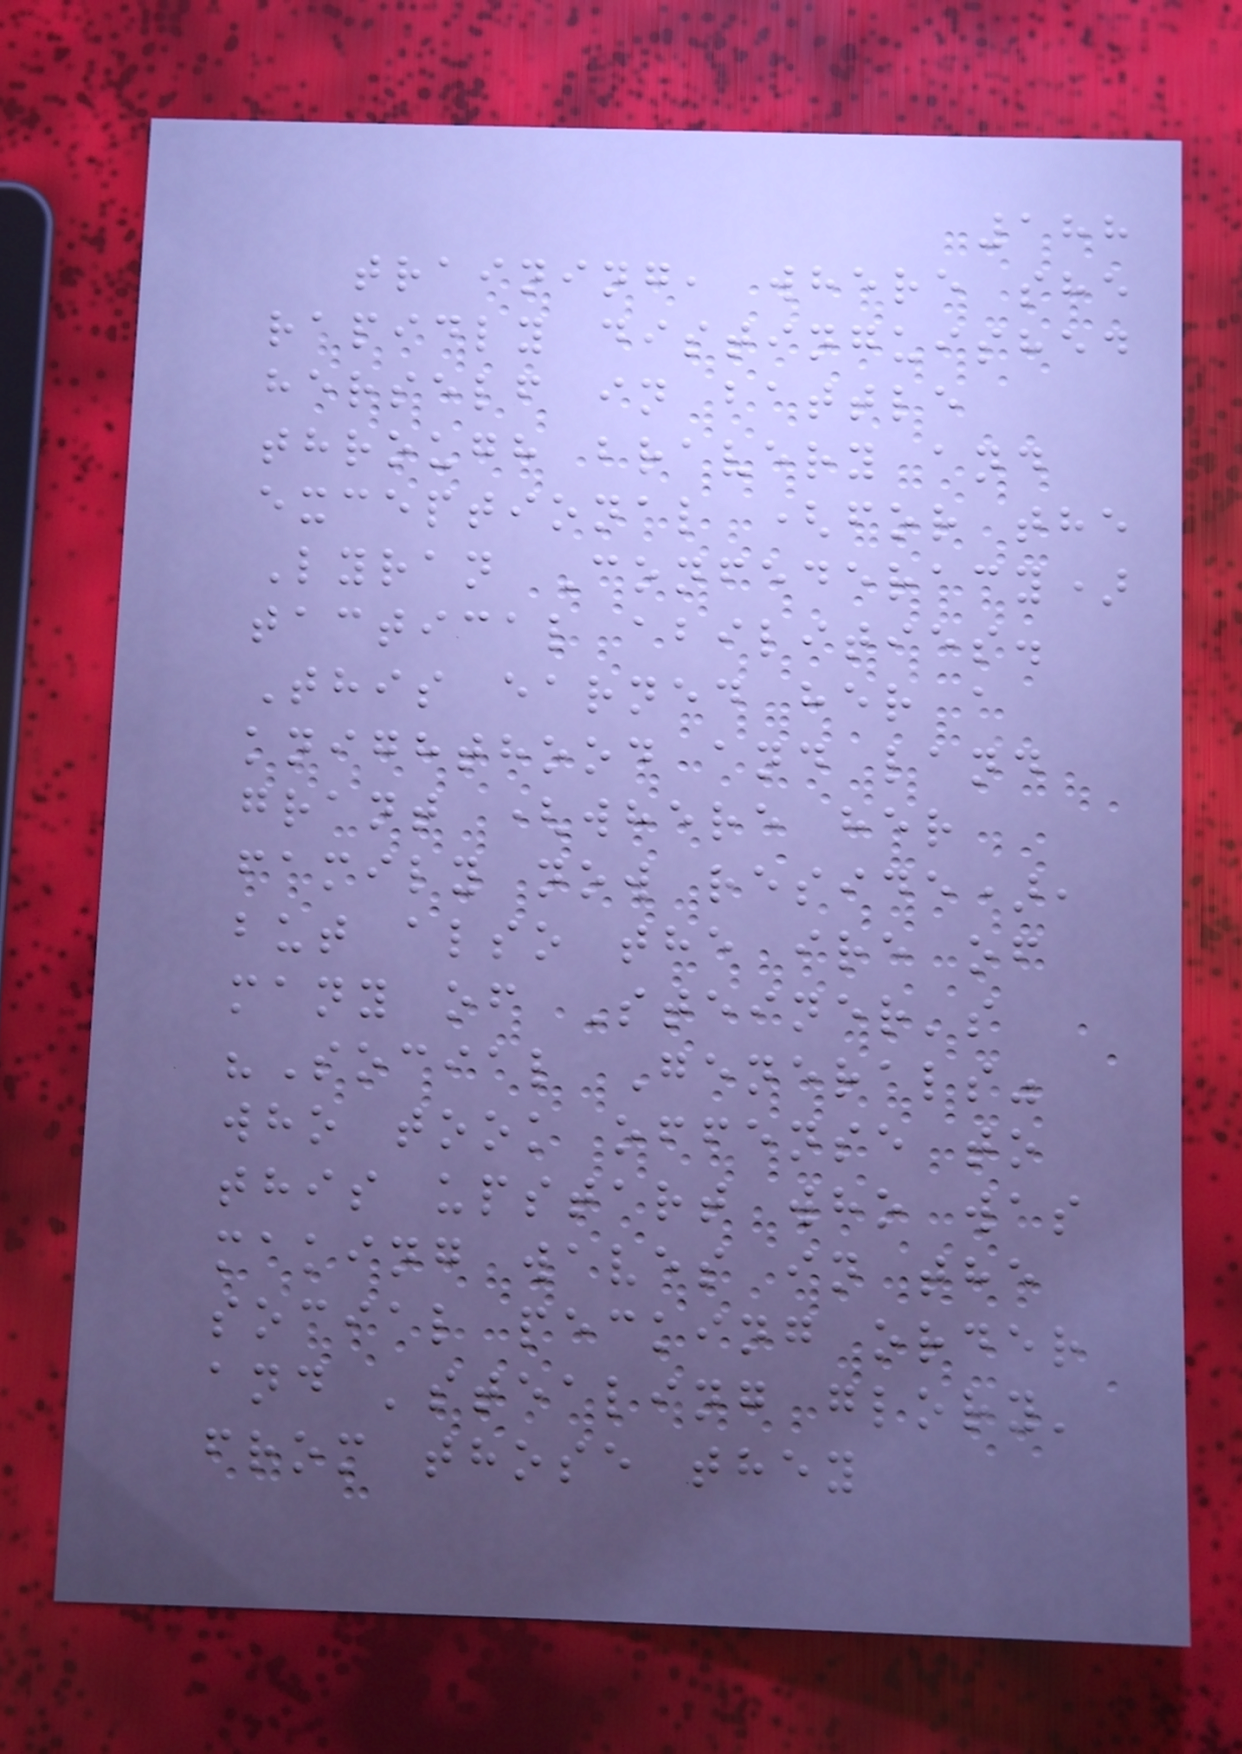188
training, where she
rapidly distinguished
herself in battle
through bravery and
exceptional (for the
Lyran Confederacy)
tactical abilities.
This earned her a
knighthood and land
grant (where her
family now reside),
but also the ire of
many of Steiner's
"Social Generals"
who took offense to
this upstart who was
making waves in the
social pecking order
and 'stealing glory'
from those they
